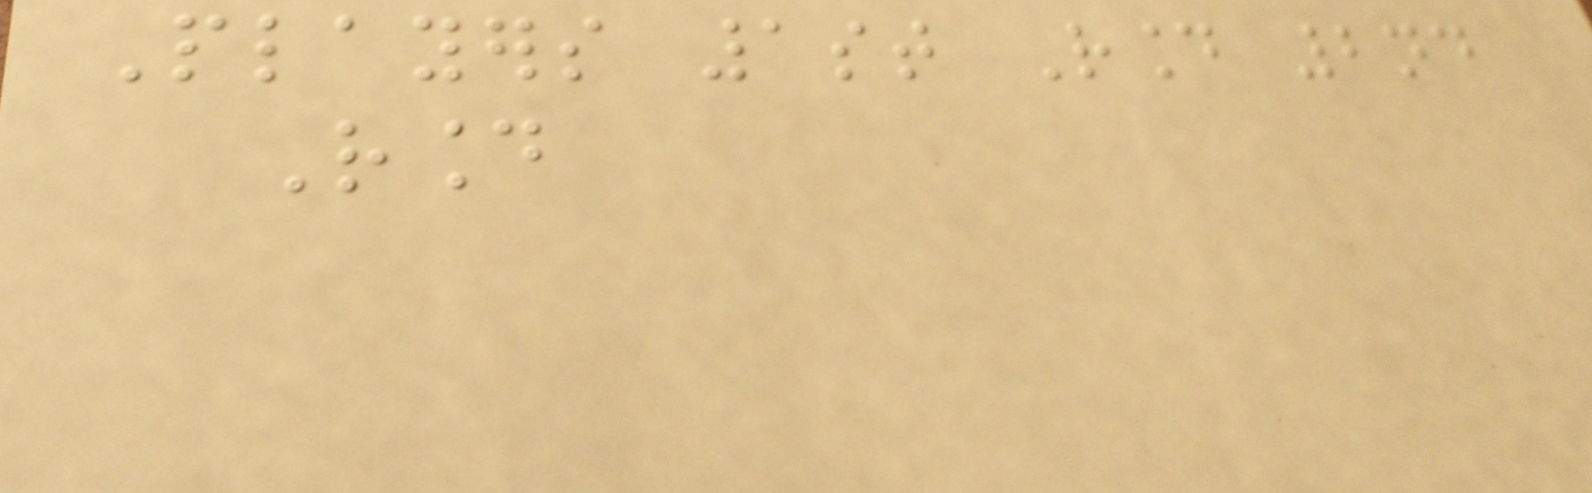Players 1st Round 2nd
Round
